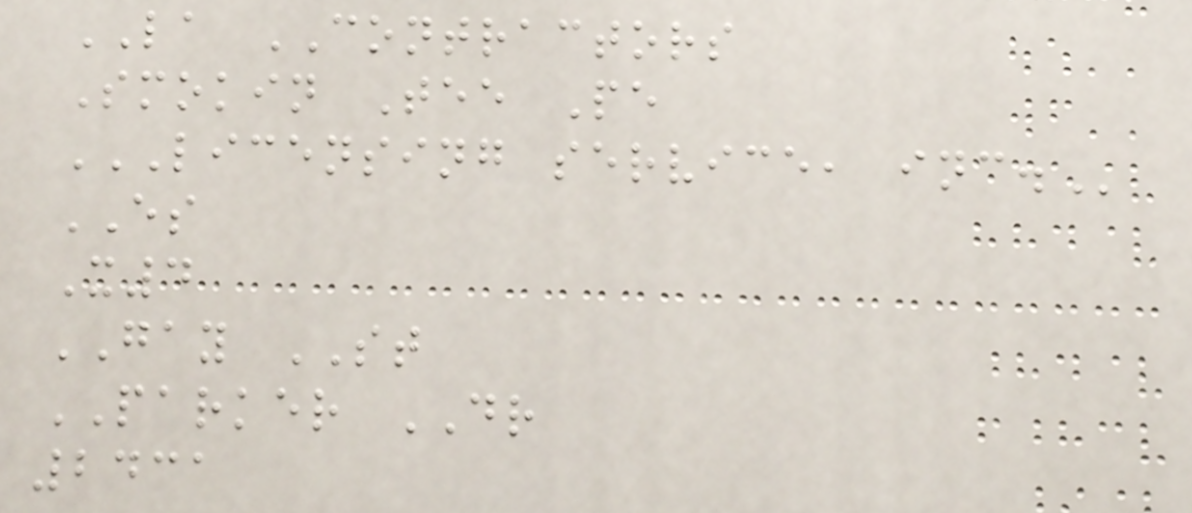LA CONTRACTORS
Smokin Tee Pe
LICENSING SERVICE, INC.
ES
X4
GAY ST
PARKER DR
2431
